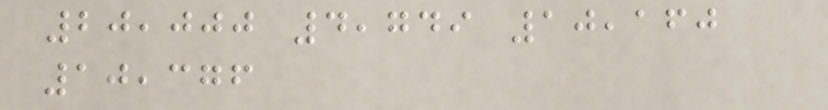20,000 4,749 10,160
10,376
